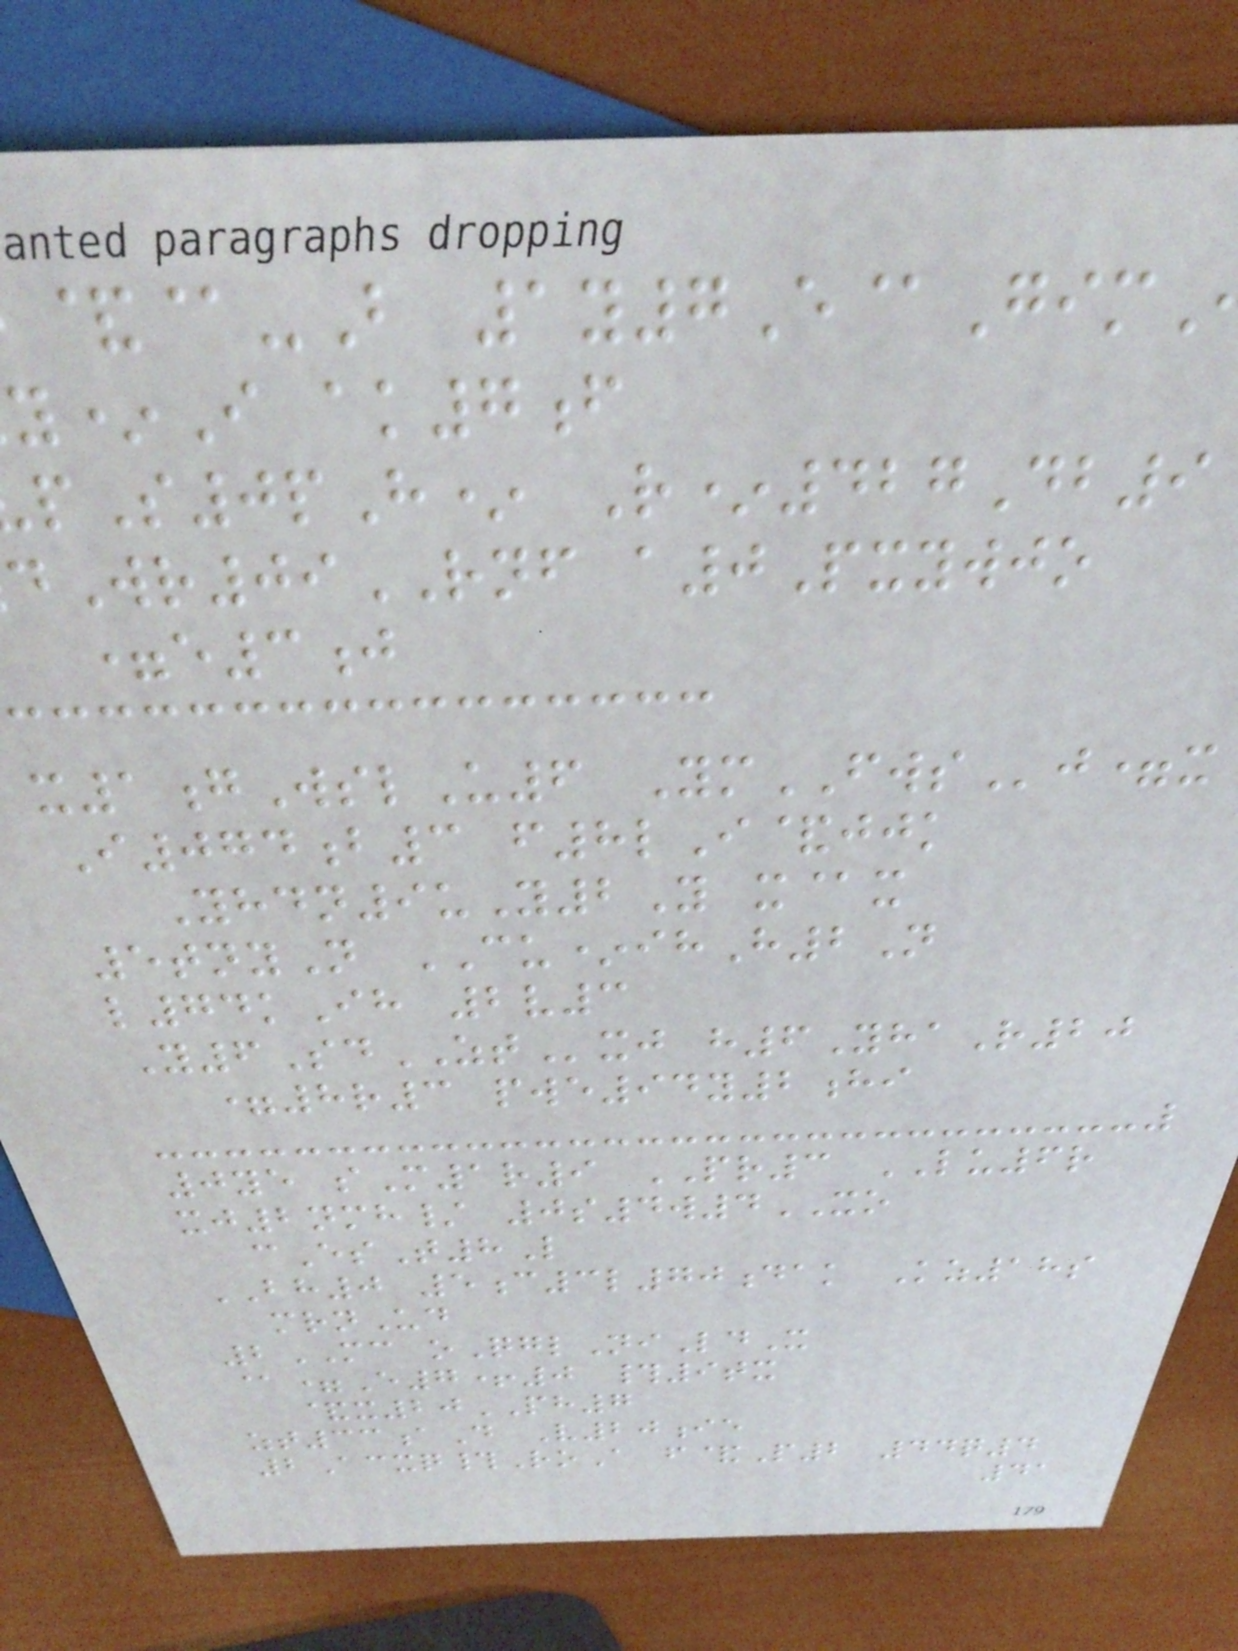&@-B 1y7E@Gim
y*I ak7f
pS0pH* R*427Db9
Wr09RNF a0Pxywjo
=e3j
x1gWslU6 YmFWSj=x
I074b3 f8lI&jjk
Yhdn9uY2Y x@x
5tnyN CU*ihH2N
l74kIh 2v3
Y6SdZTxj h6YhaR20
=8r3 pwe94y2hi
0ye sM1r9 PR3 LU6r
xj2nmh/ 0s4w4XO
cEsT8L
BH0 5c3l70dak Kz18s
mrnUd
2MC oQglNiLdX
@=E7+0 #9tx
&x20PH7
zt33aD V20ie
2Acxq#RoA f&P2 44q4
41
